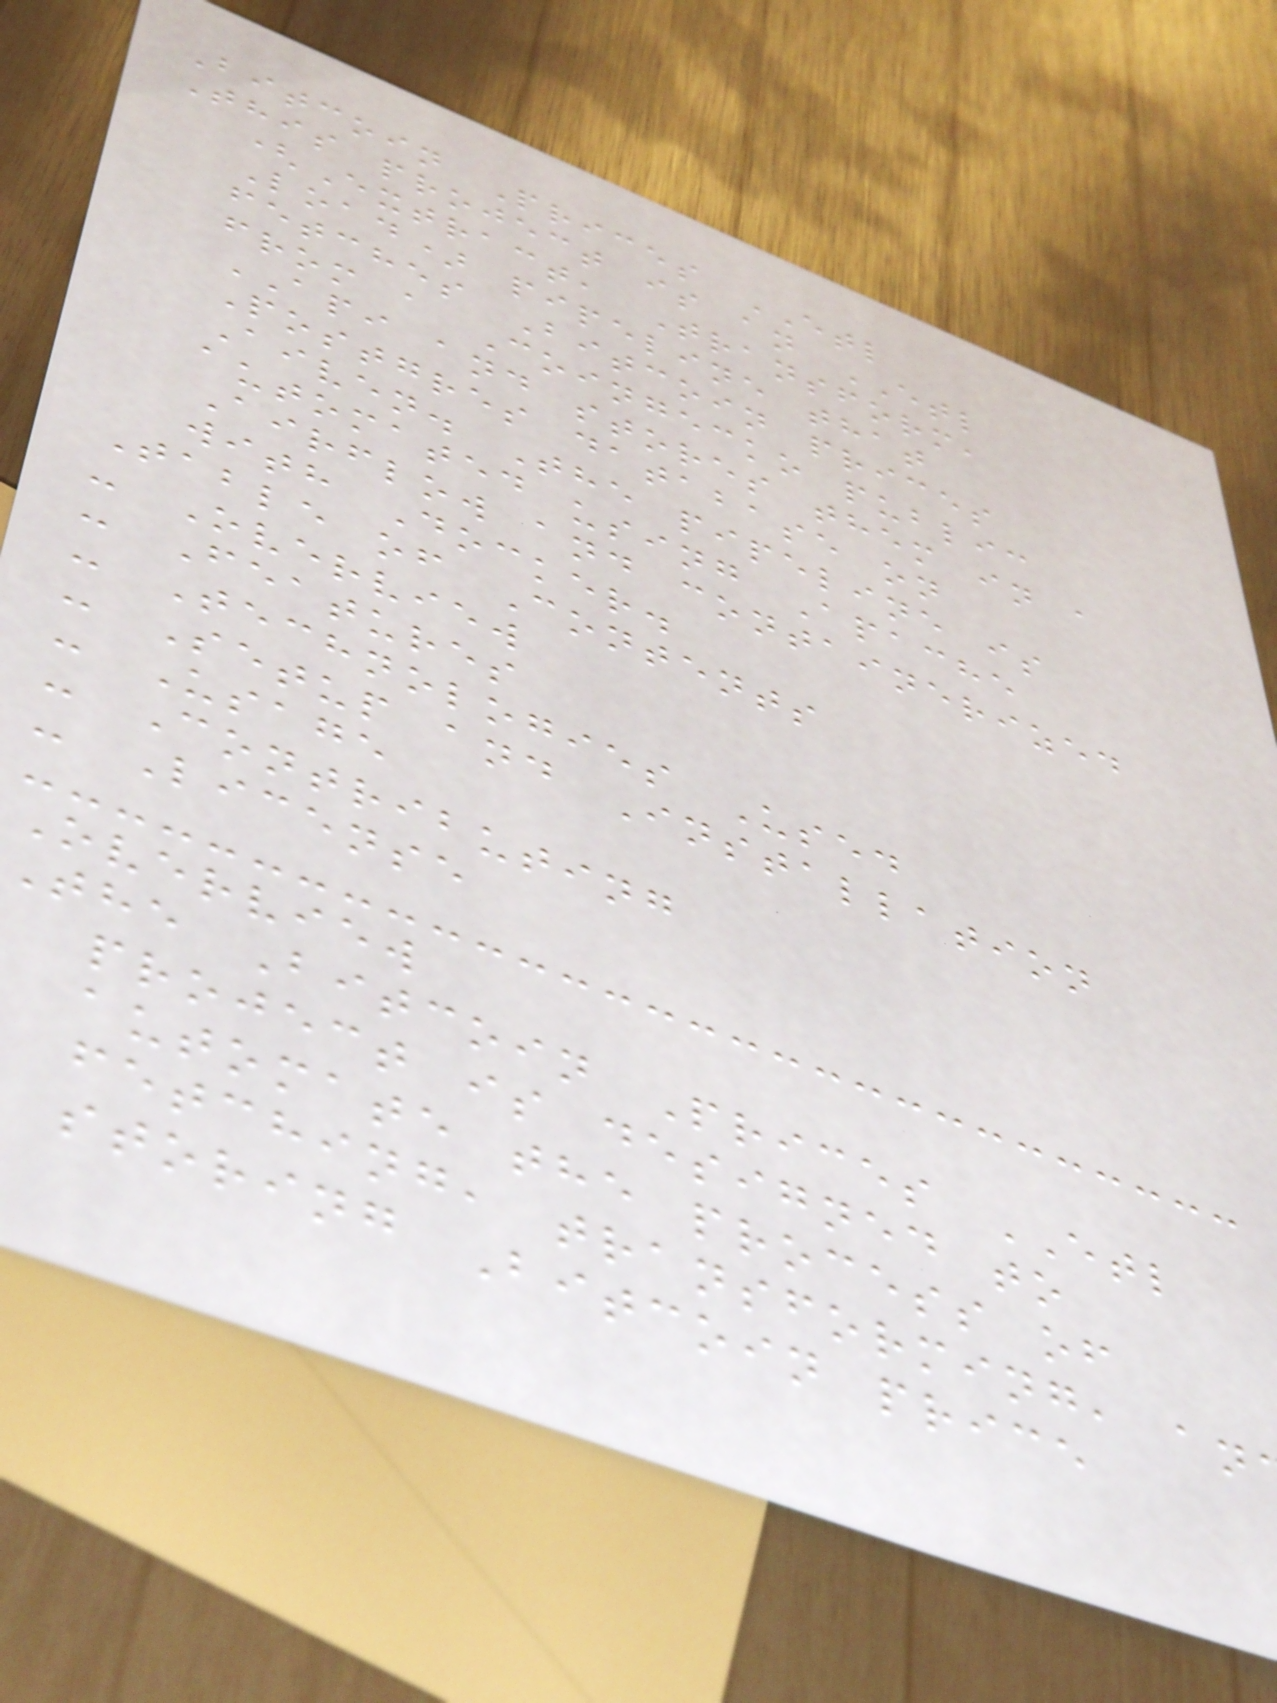Bitcoin Prices ETL
This project is an ETL
(Extract, Transform,
Load) pipeline that
fetches Bitcoin prices
from a Coingecko public
API and stores them in a
Postgres database on
Aiven. The pipeline is
automated using Apache
Airflow and containerized
with Docker.
Table of Contents
- Overview
- Features
- Technologies Used
- Setup and Installation
- Usage
- Contributing
- License
Overview
The Bitcoin Prices ETL
project is designed to
automate the process of
fetching, transforming, an
storing Bitcoin price
